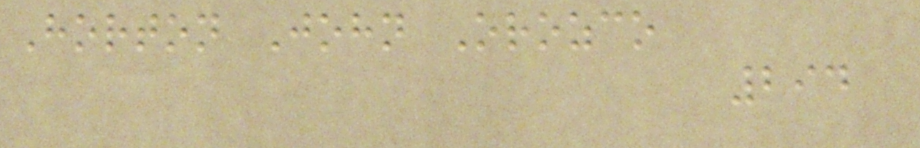Horton John Orozco
294
